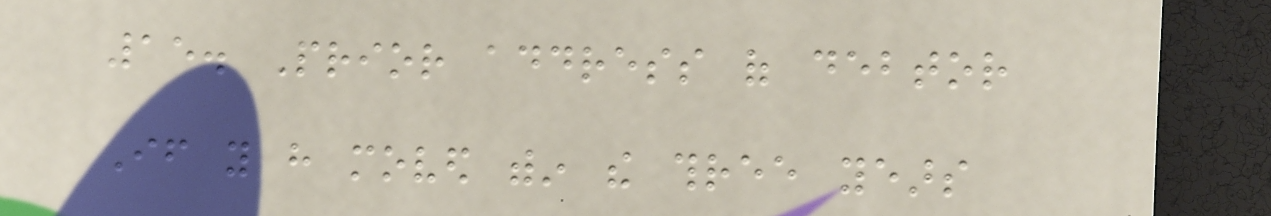15. Prior address of debtor
If you have moved within the three years
